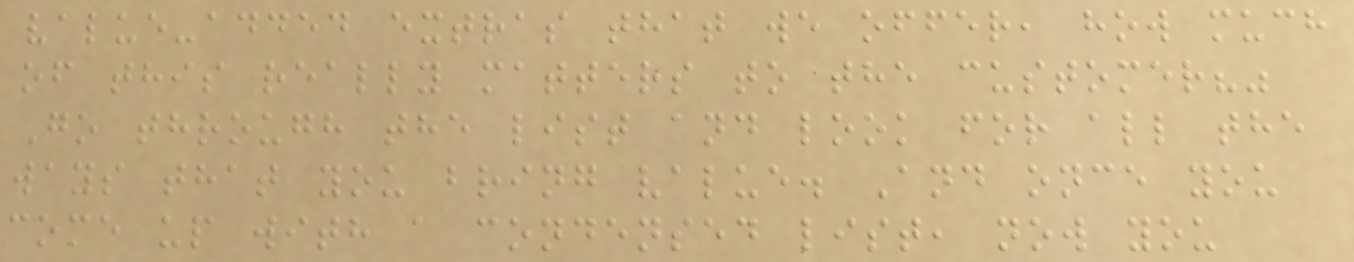value-added extras that we offer, how much
of this really matters to the customer?"
Go through the list and look for all the
ways that you bring value. And once you
come up with a condensed list, now you
